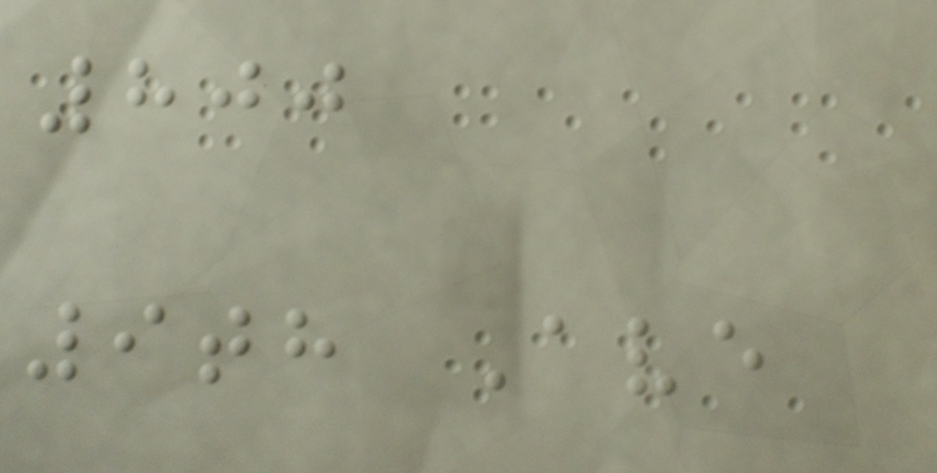800
9th Ave
